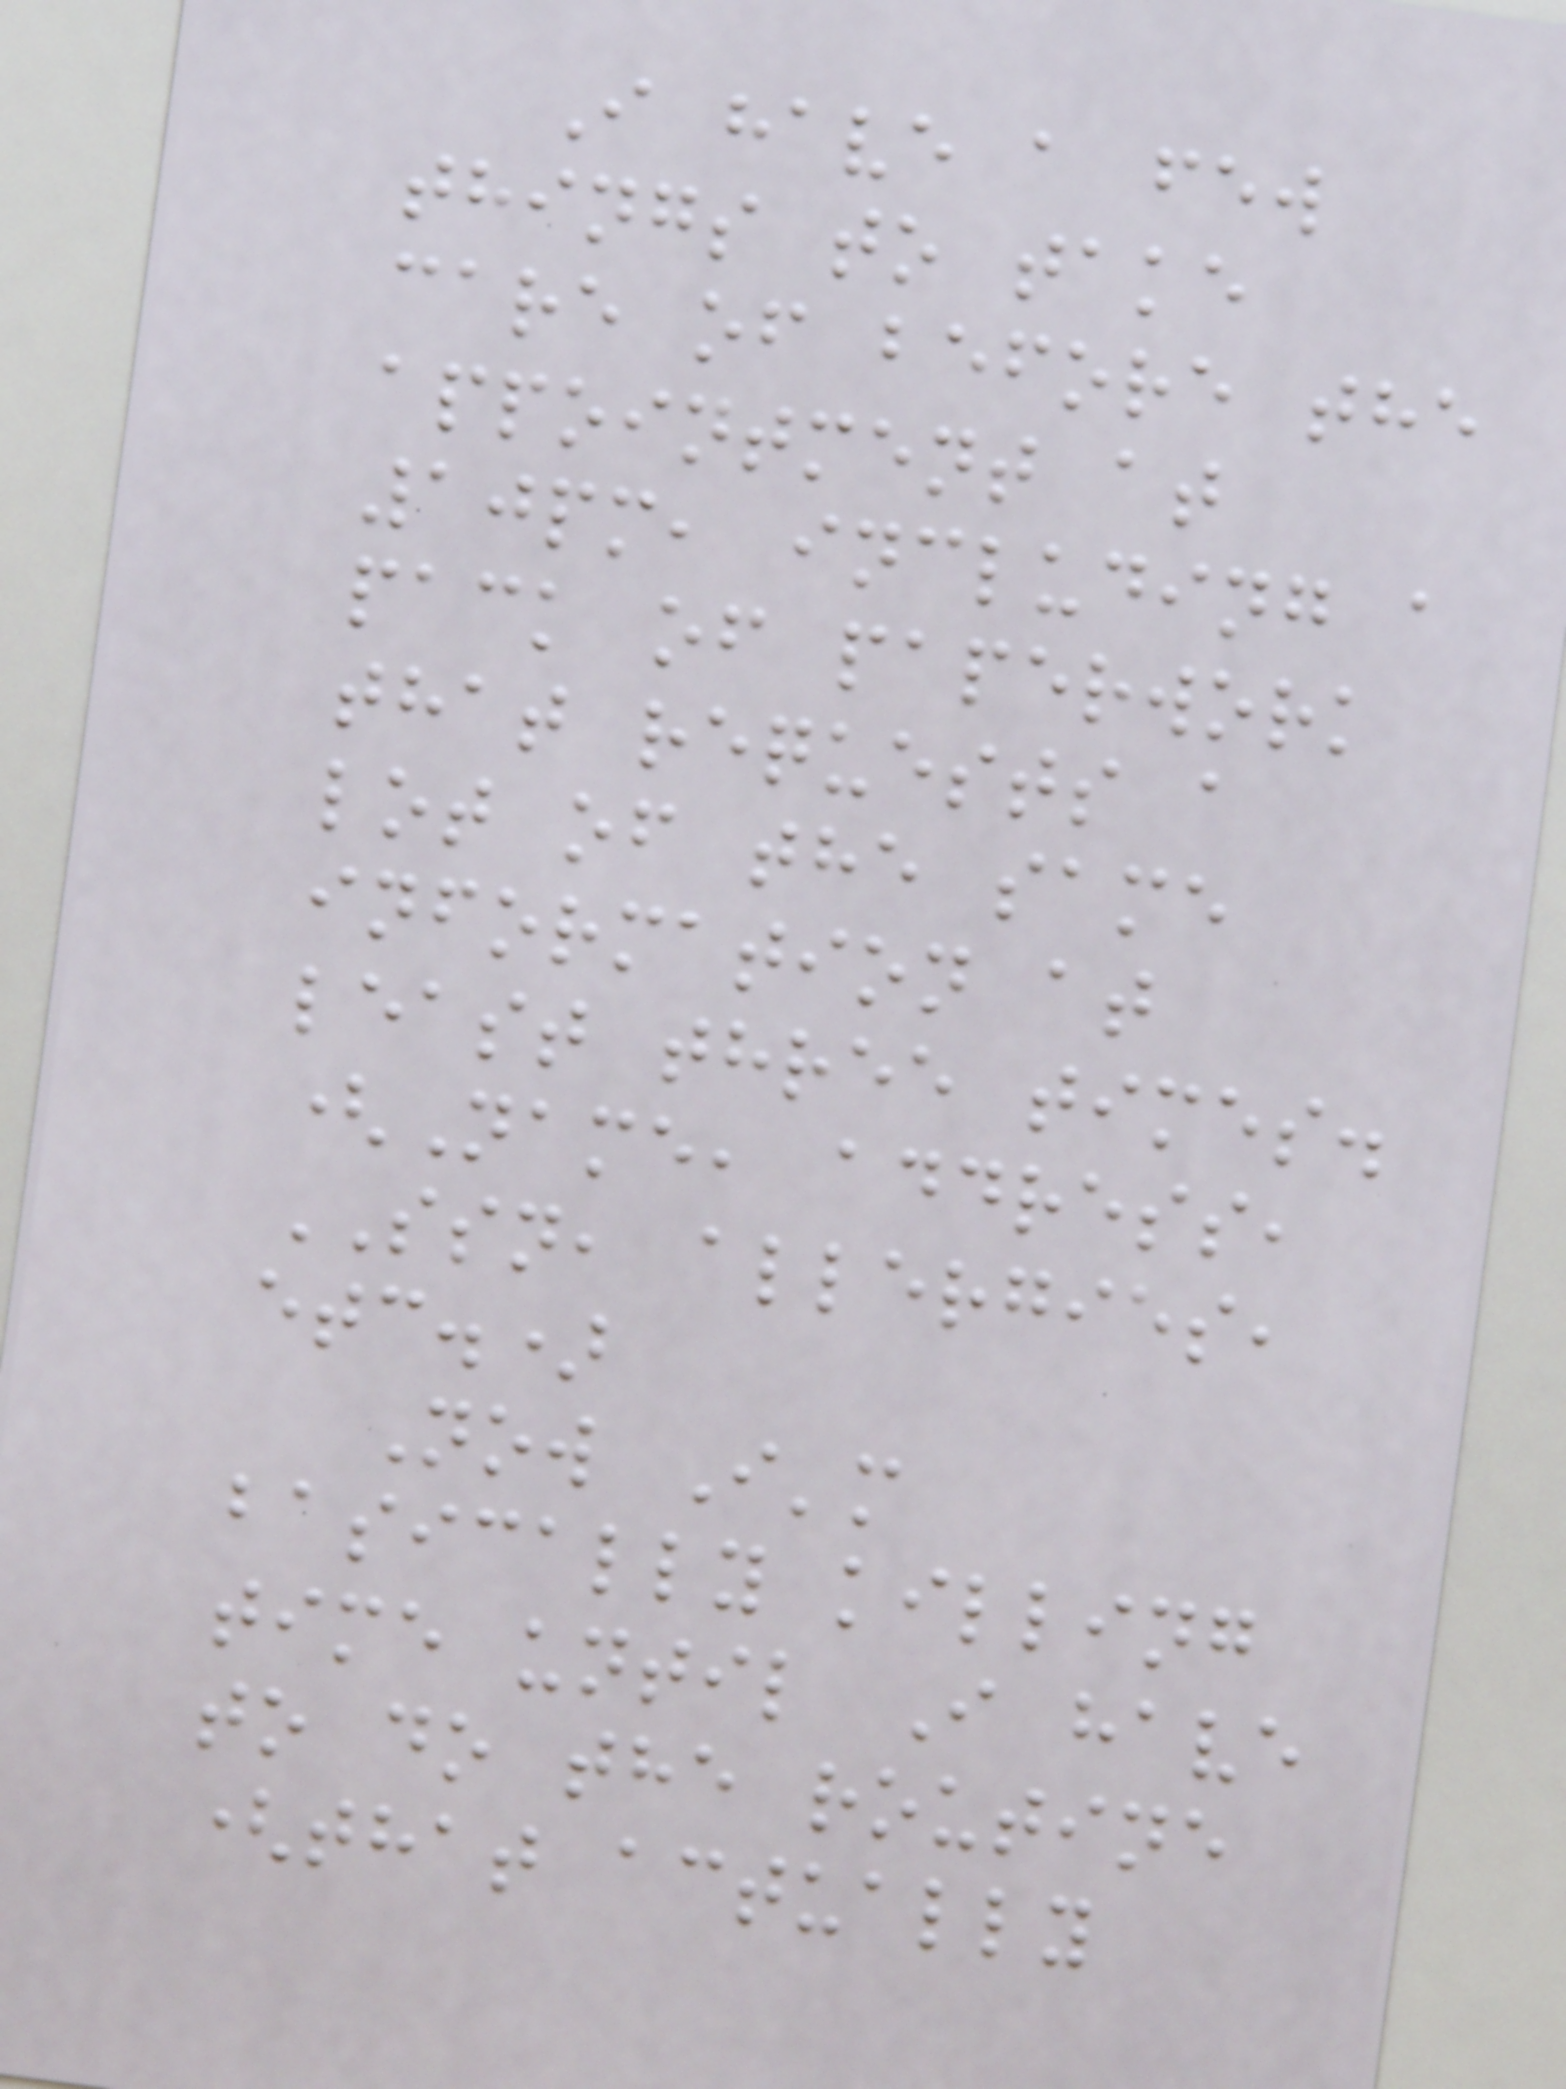I have a few
things to take
care of before the
appointment at
10pm, including a
pack of paperwork
that requests a
lot of the same
information at
least three times.
(Name, address,
SSN, allergies,
etc.)
Now I'm
basically killing
time until I have
to do the routine
(that actually
